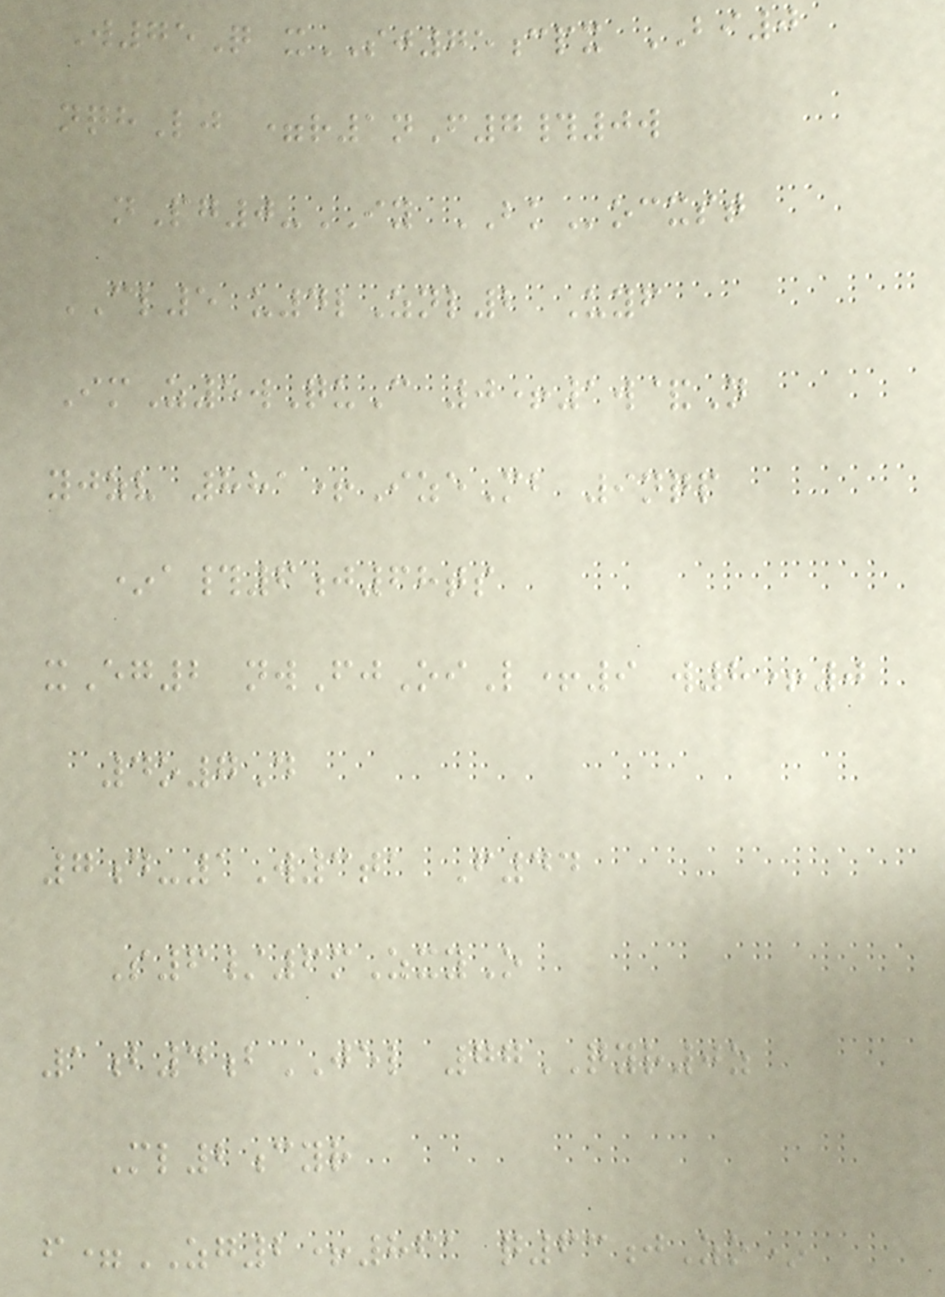W75Q xSJ75cpx BI0
nqhLj =r1nF7#0w
nPg0-IY BKocxst
CL5 u4lZnl2 Uyf
ImZ5wQuC 0+1w&N
yjzv 881+IzeMb 9nqp
*a#6j68ts
xEg2 nwFjOiL+9 w8+0
4o7D
7d-1W3ta F44
S6/6mZxyO
1b4bJEL 77QYR0z
Ml2cyr
f=ZG2+861 q63jZo*
